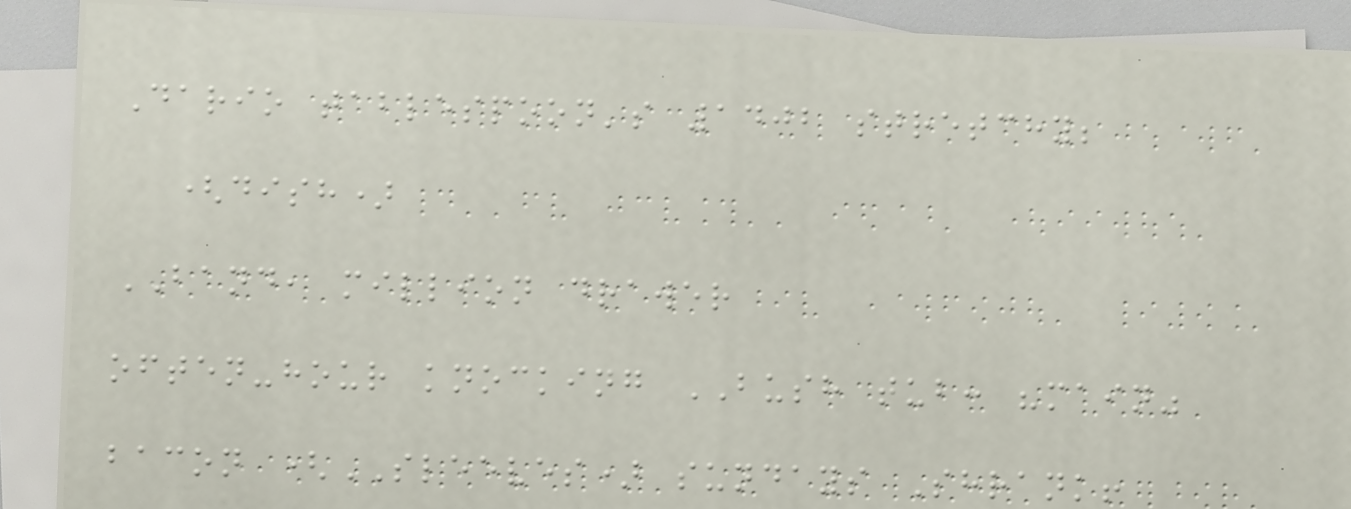Dario tablespoon's 1402 stretchy;
(dish)
BAND, million drawer
often-hour knocking BUSH tub: "main"
bacon (SLEEVES) sundays Shrank!
